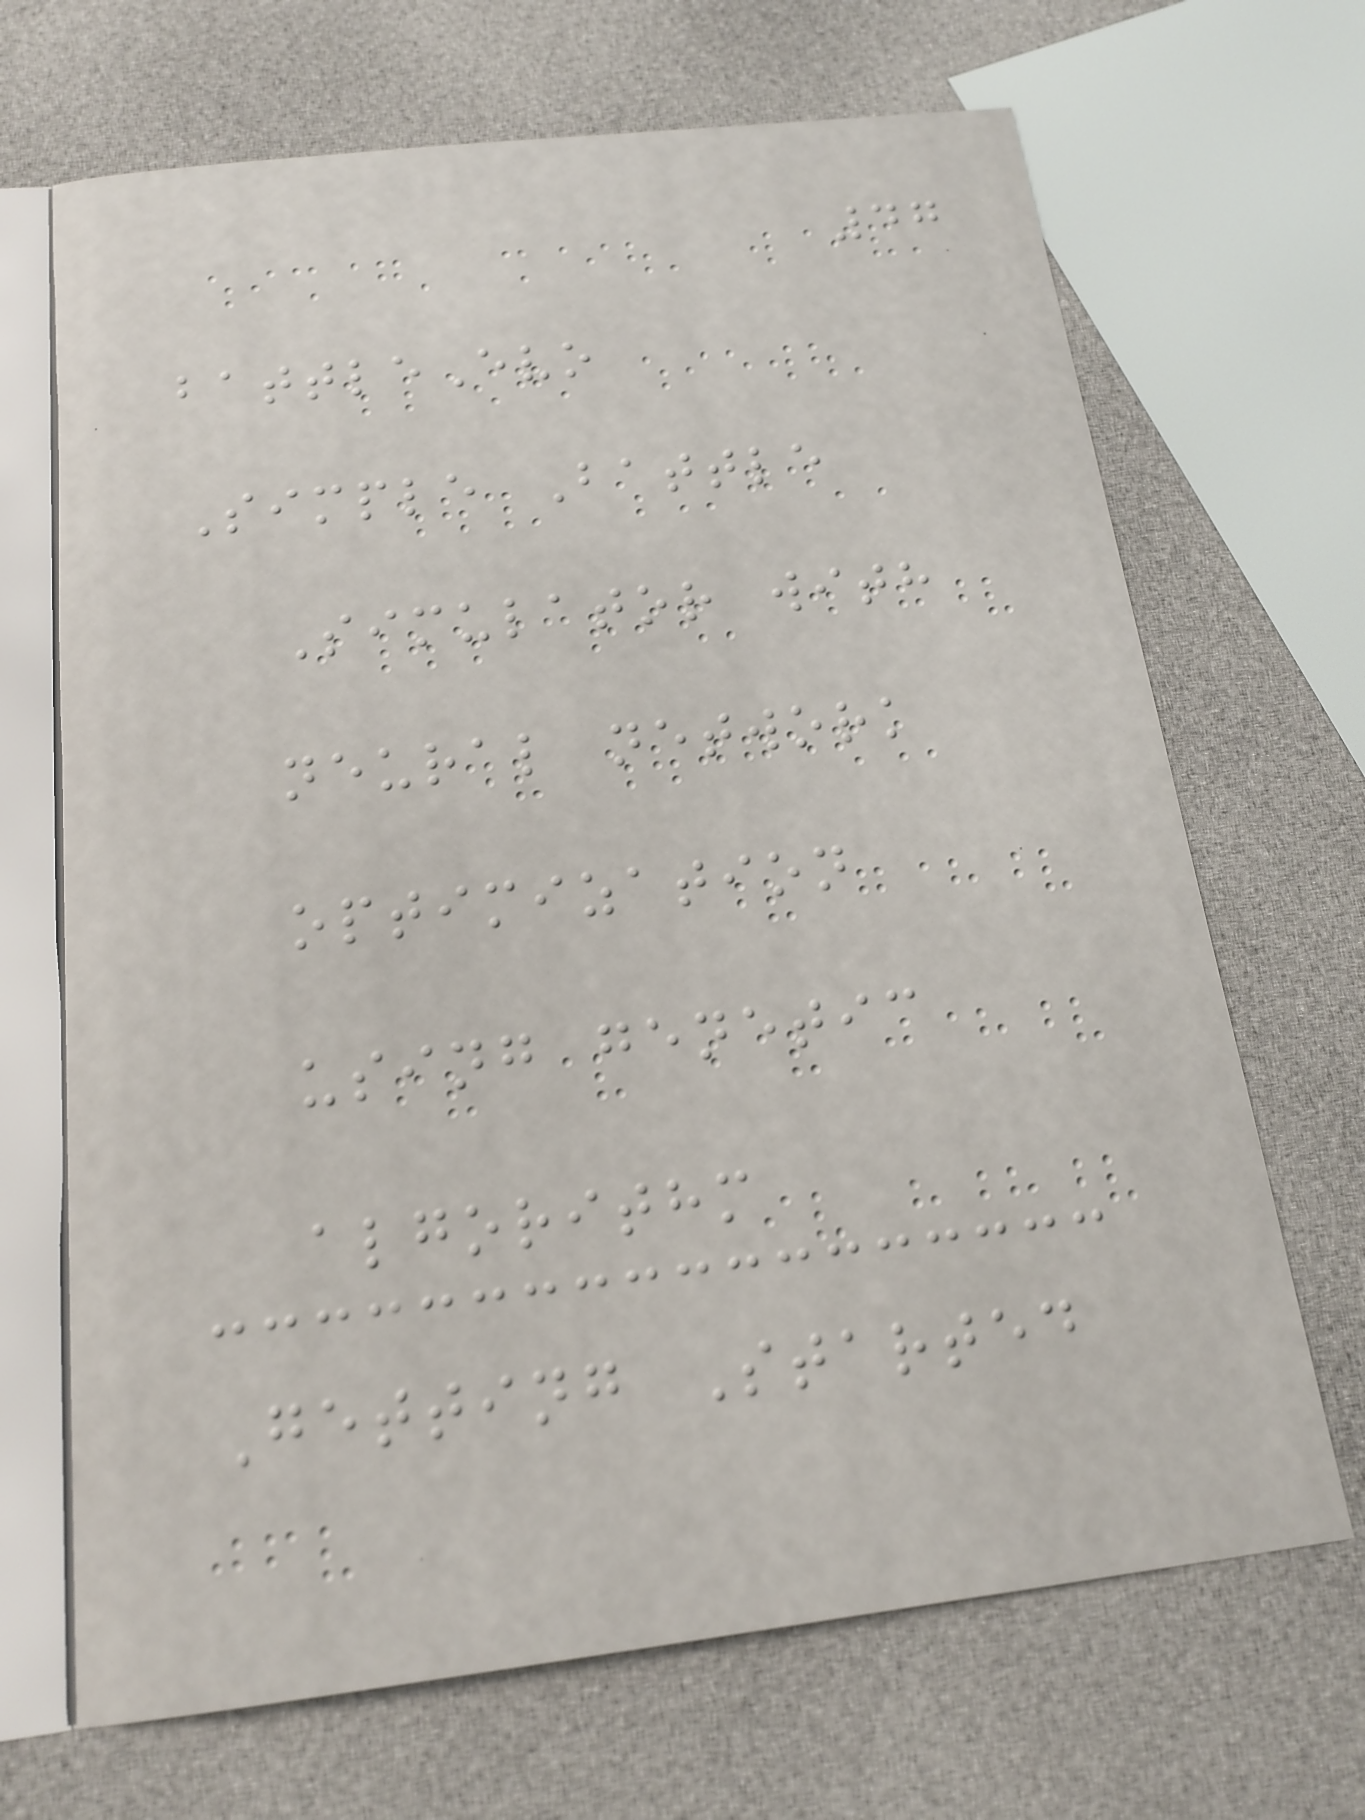47
battleEvo
Simple Battle
Simulator with
neural network
optimization
using genetic
algorithm
Getting Started
